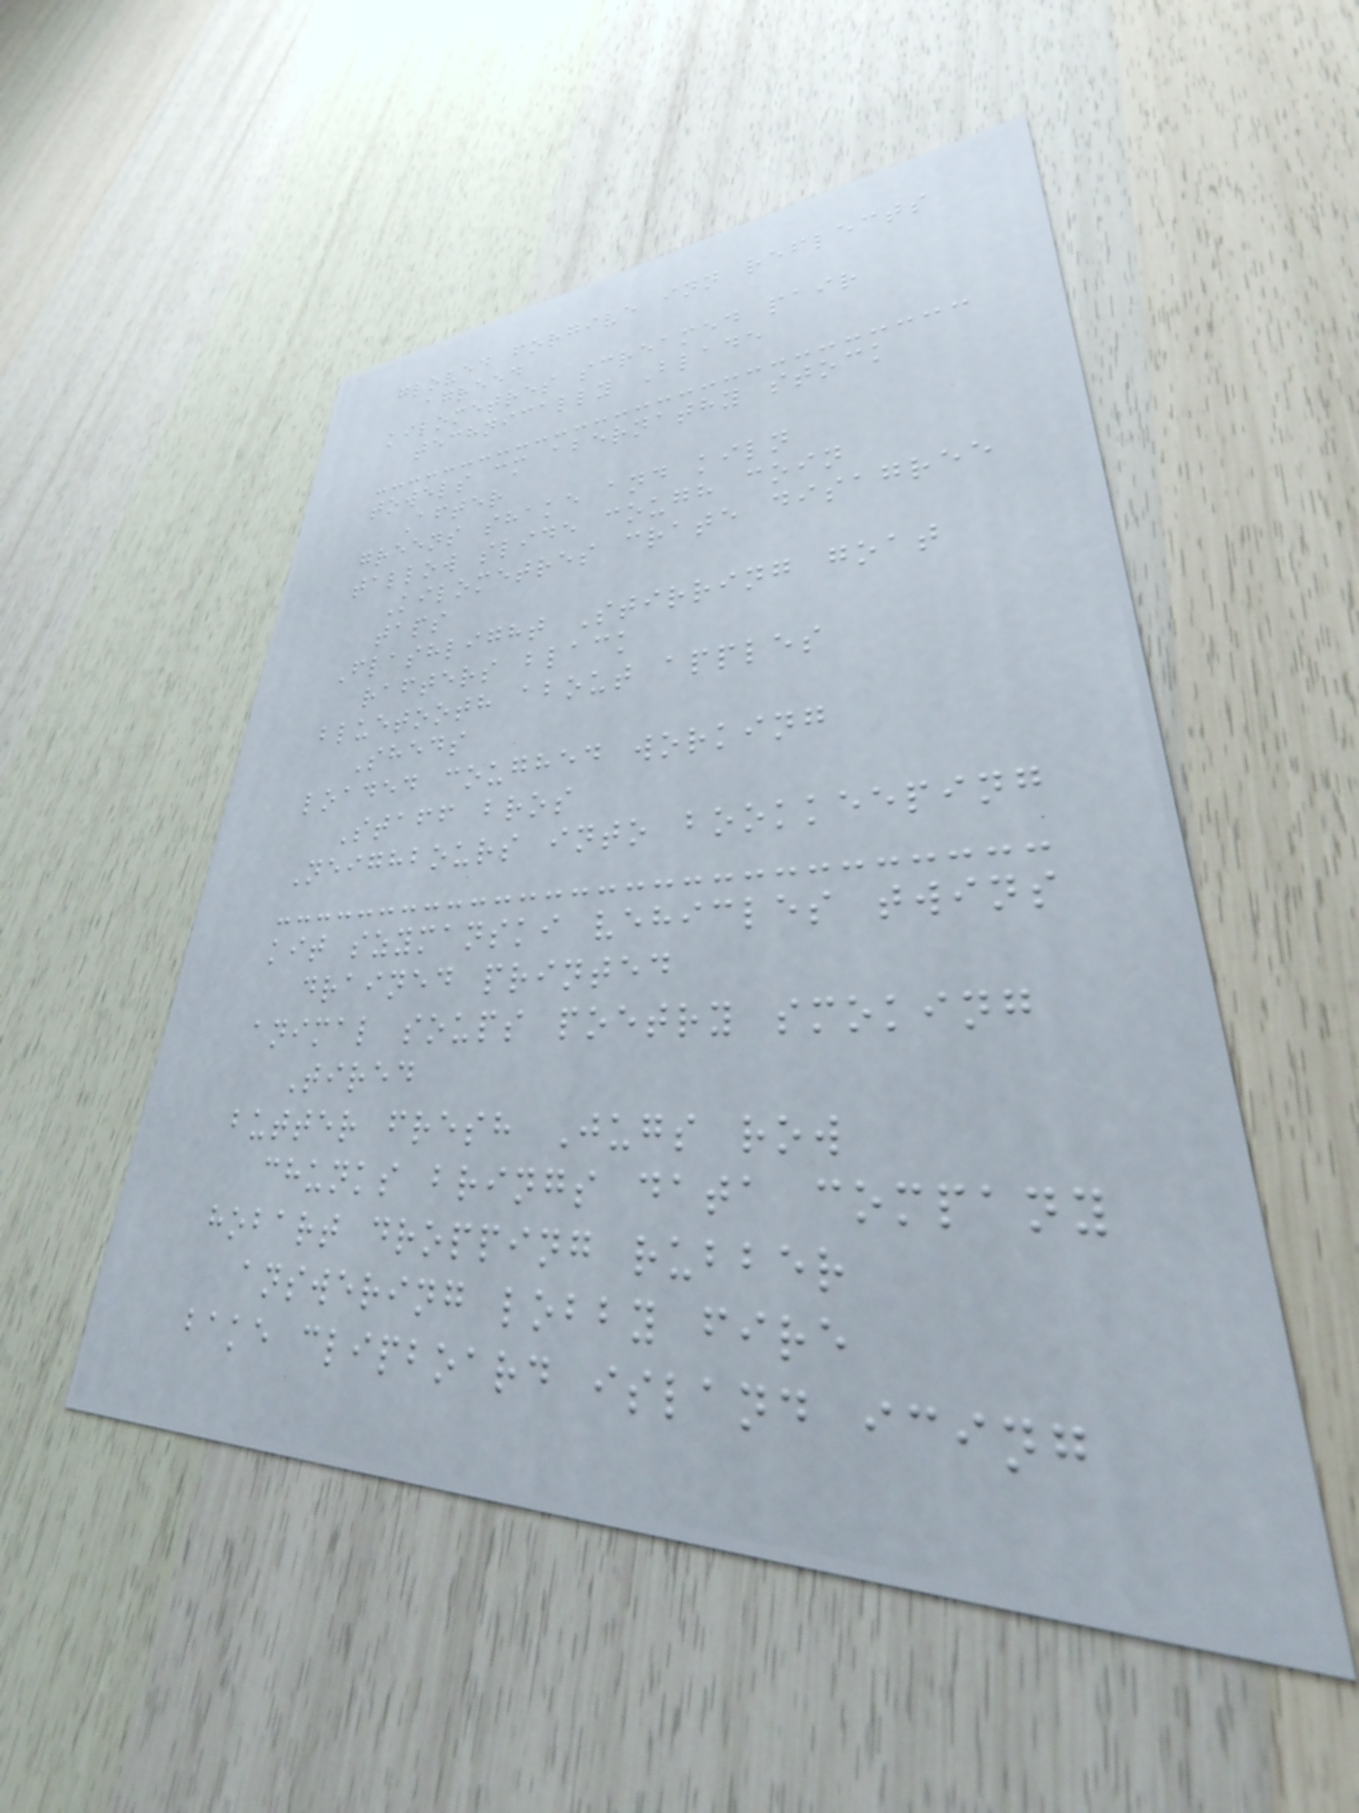gloved forgive inn reflects
agreed
kilometres screamed pair
technically Blade
towels cm abernathy stock
After
greens shake and kiln
tallow slide cough coin
Kilometres crate disagree
taps
Flashlight Stirring goat
rafters black
bluetooth about apples
Sheds
loaded coughed working
Staff bros
Neighbours into bookkeeping
kit szymanski vehicles twins
drained printed
animal soups poetry smoking
Tired
butter fresh Jugs row
chunks brings data company
hobart dropping rubber
answering lobby fire
bake clipboard island icing
